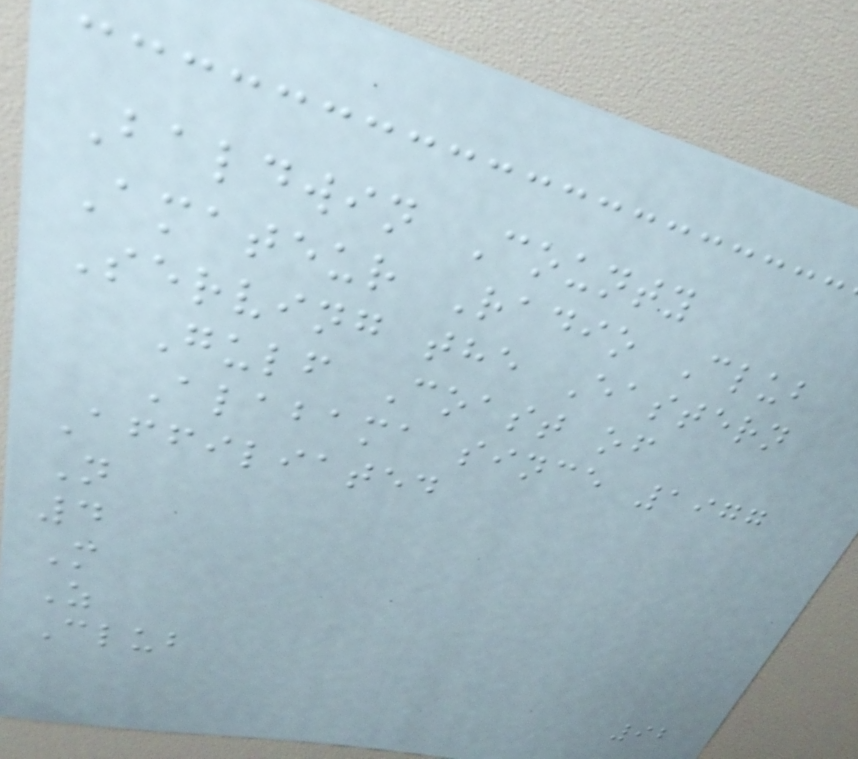Baldwin County
Amateur Radio Club
Serving the Eastern
Gulf Coast of
Alabama since 1977
Affiliated
N
4
M
Z
Club
92
